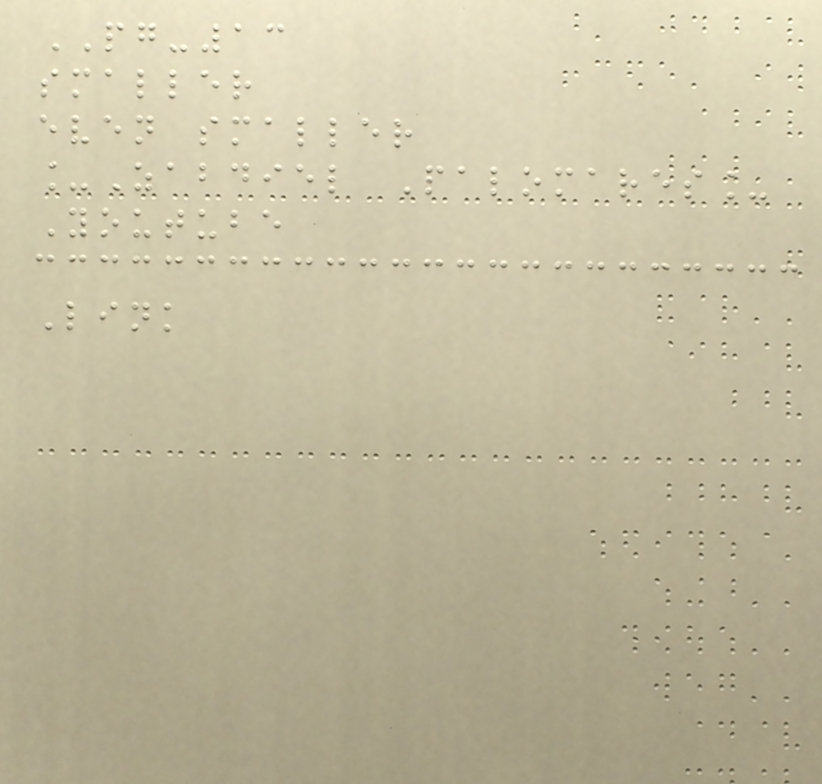PG-13
smaller
even smaller
_Zabdiel Palomares_
Youtube
Link
